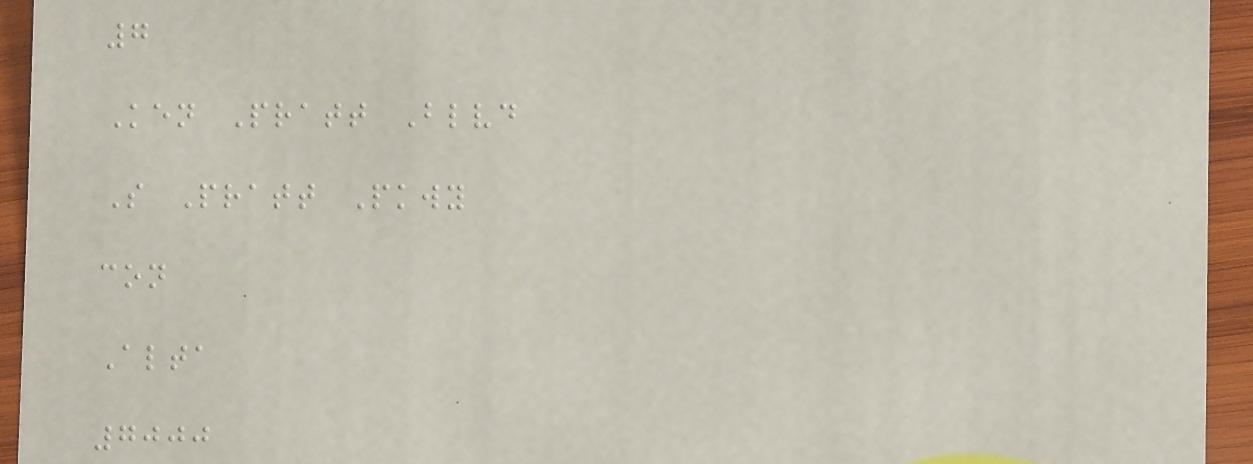7
Ken Pratt Blvd
S Pratt Pkwy
con
Alta
7000
